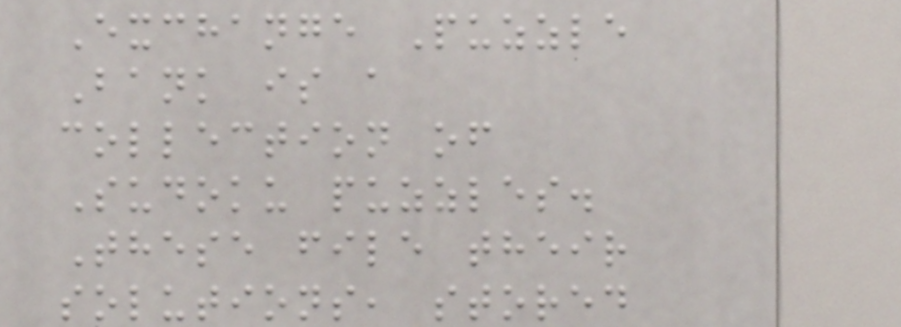Exchange Puzzle
Bank is a
collection of
Sudoku puzzles.
These file their
solutions, stored
